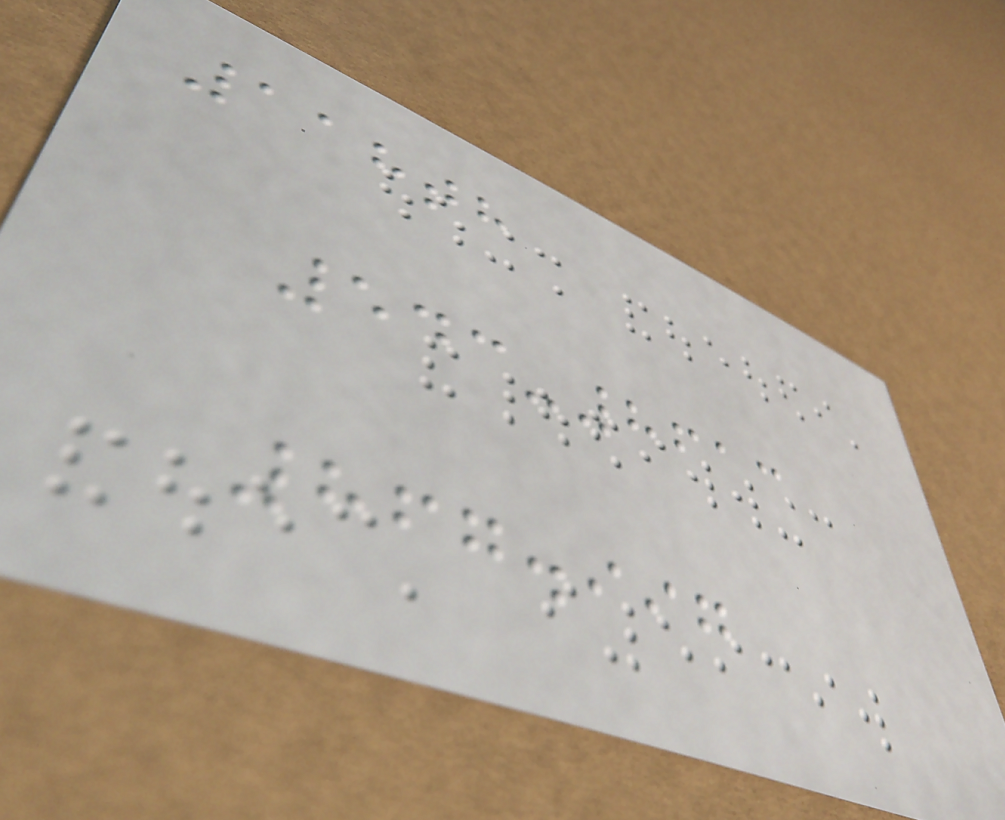118th
543-8613
867.997
